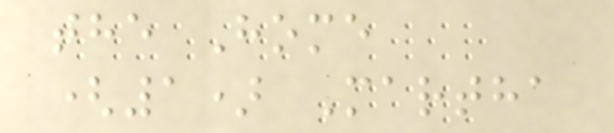the Home
(1) Martha
